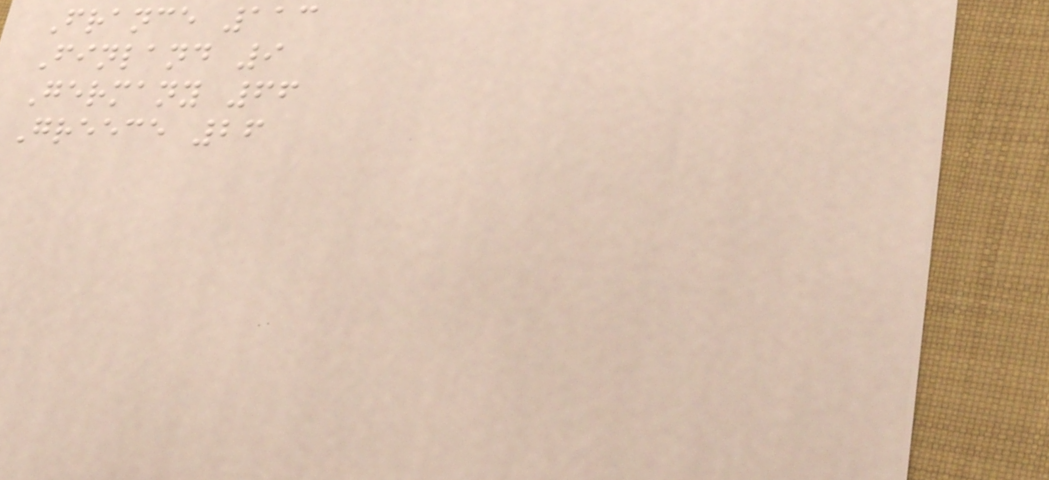France 113
Finland 9
Germany 66
Greece 26
